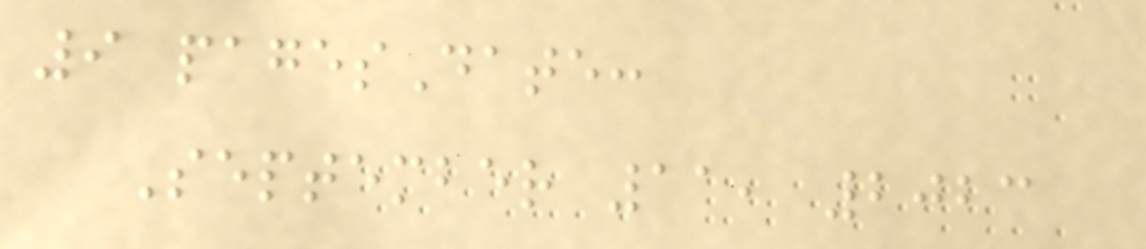9 pagesDate:
September 11, 2023
